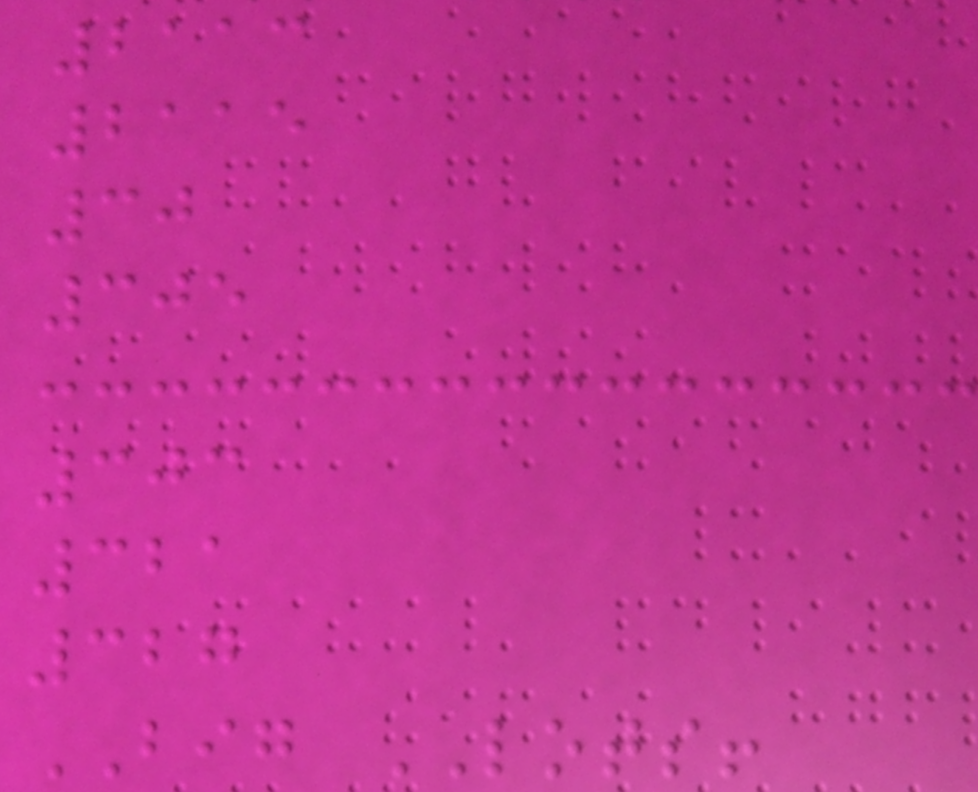2113
2115
30
305
303
321
327
BIG LOTS!
